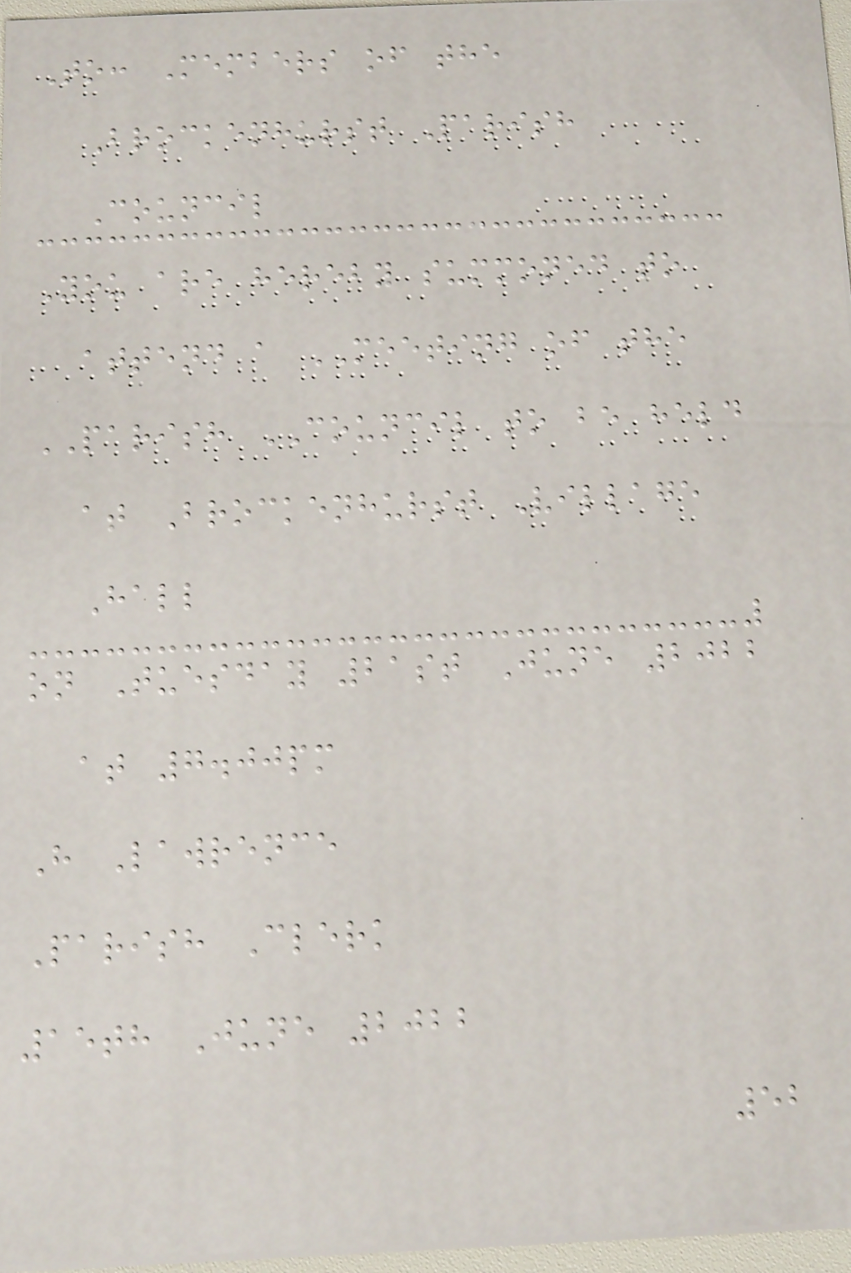To: Members of the
Brockenhurst Parish
Council
You are hereby summoned to
attend a MEETING of the
PARISH COUNCIL to be held
at Brockenhurst Village
Hall
on Tuesday 21st June 2022
at 7.00pm
H Lawrence
Parish Clerk
15th June 2022
52
